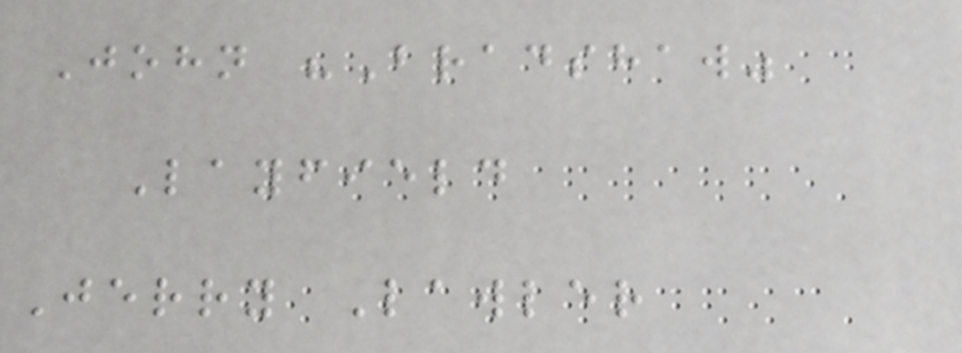John "Bradshaw"
Layfield
Jerry Lawler
